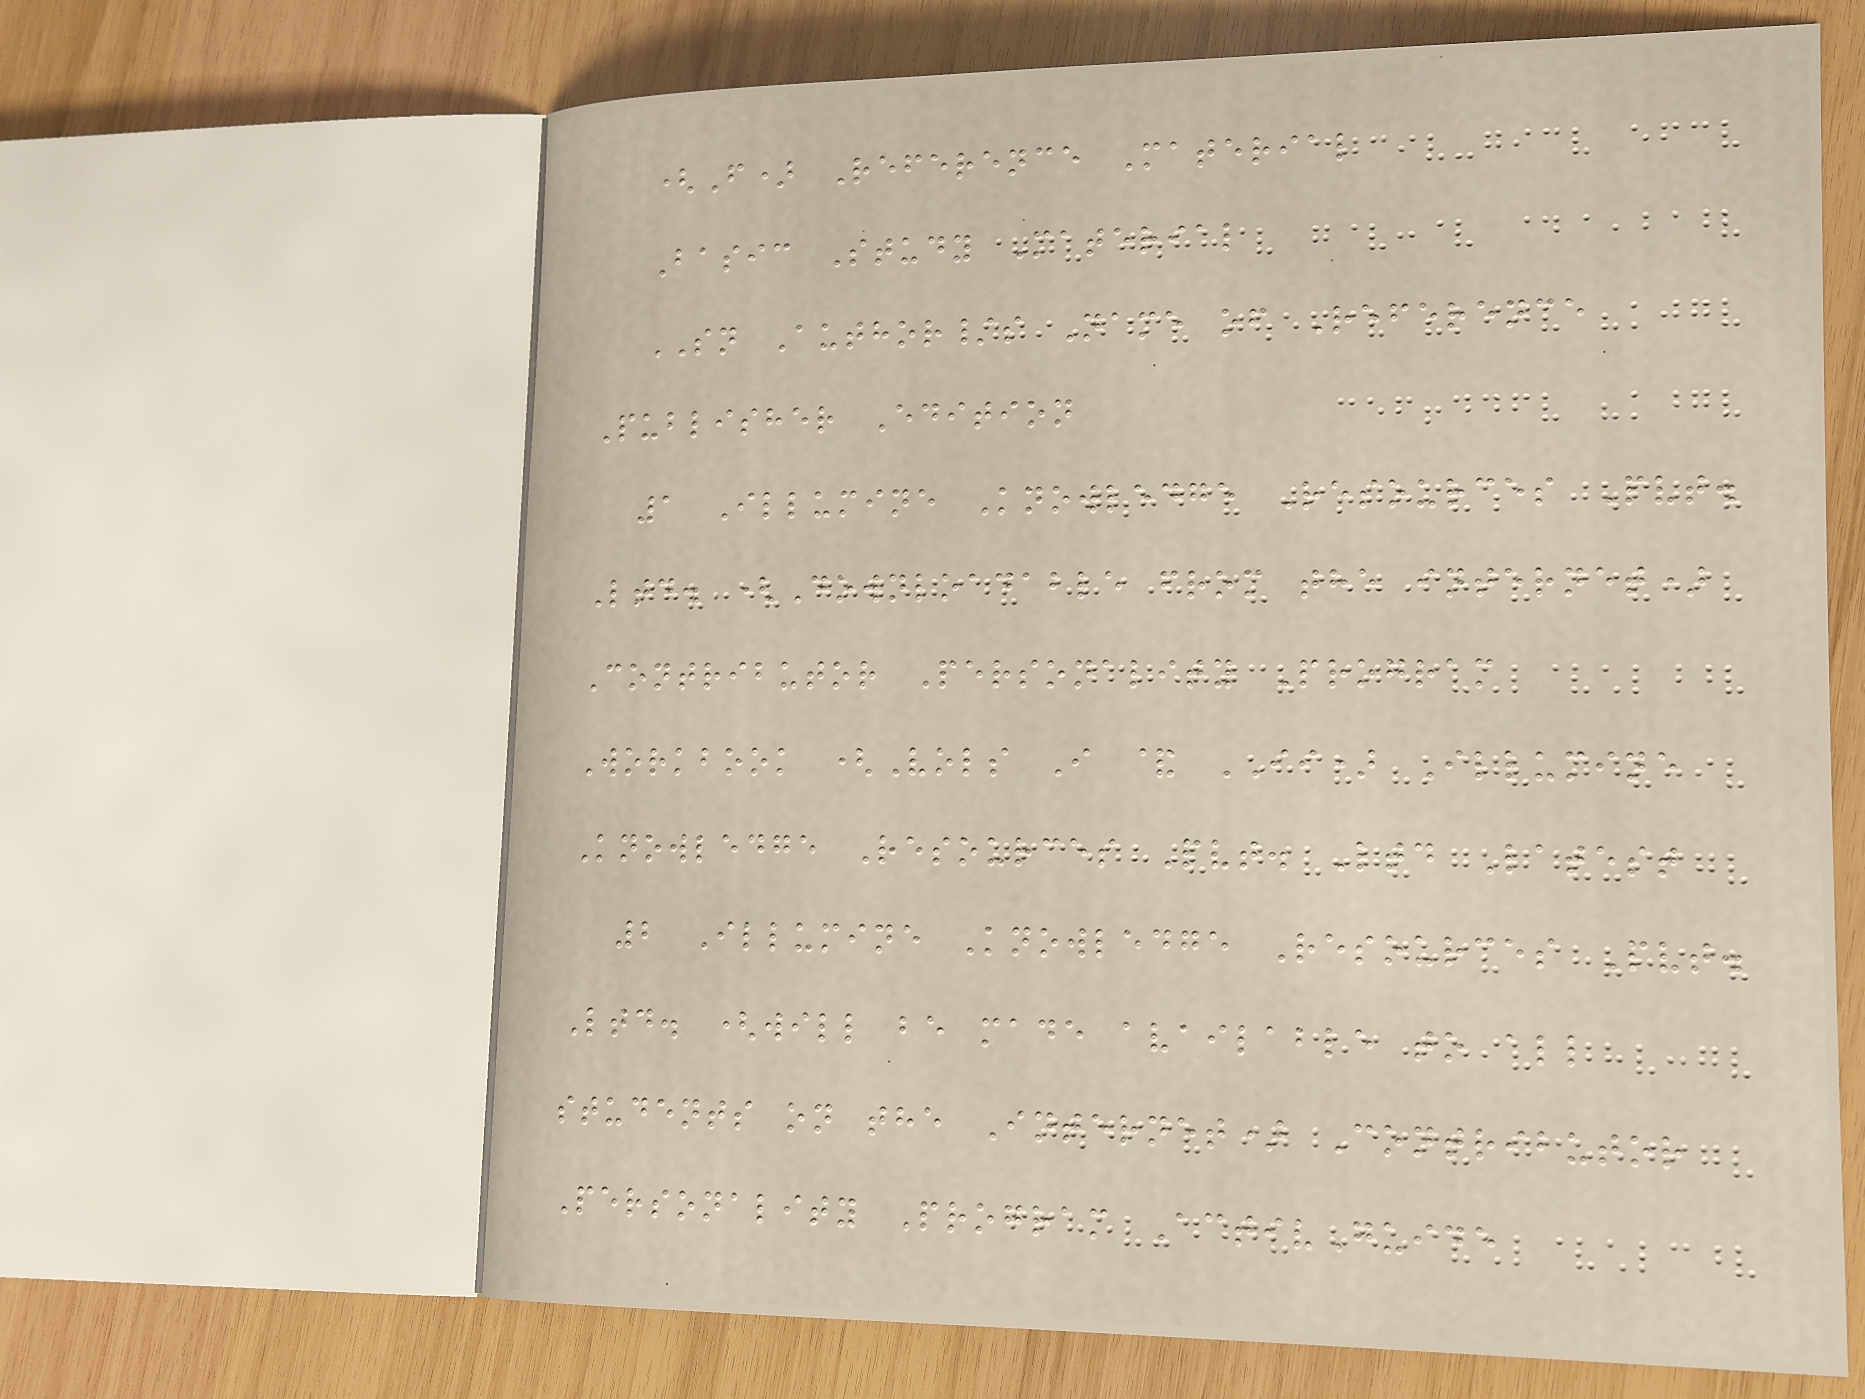(F) Reference Material
Basic Study Material
SN Author/s Name of Reference
Publisher Edition
1 Illumine Knowledge Resources Pvt.
Ltd. (Downloadable from the internet)
Contributor Personality Program
Workbook (Vols I & II) Illumine
Knowledge Resources Pvt. Ltd Latest
2 Illumine Knowledge Resources Pvt.
Ltd. (will be made available to all
students on the Internet) Contributor
Personality Program ActivGuide
